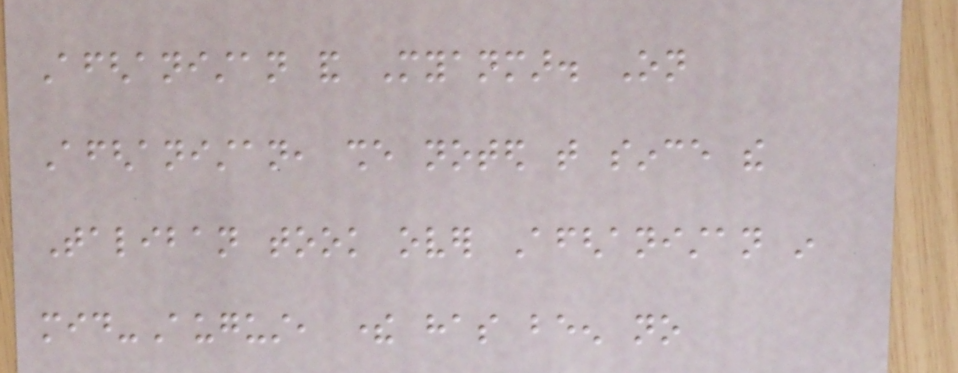Afghanistan and Myanmar. On
Afghanistan, she noted that since the
Taliban took over Afghanistan in
mid-August, there has been no
